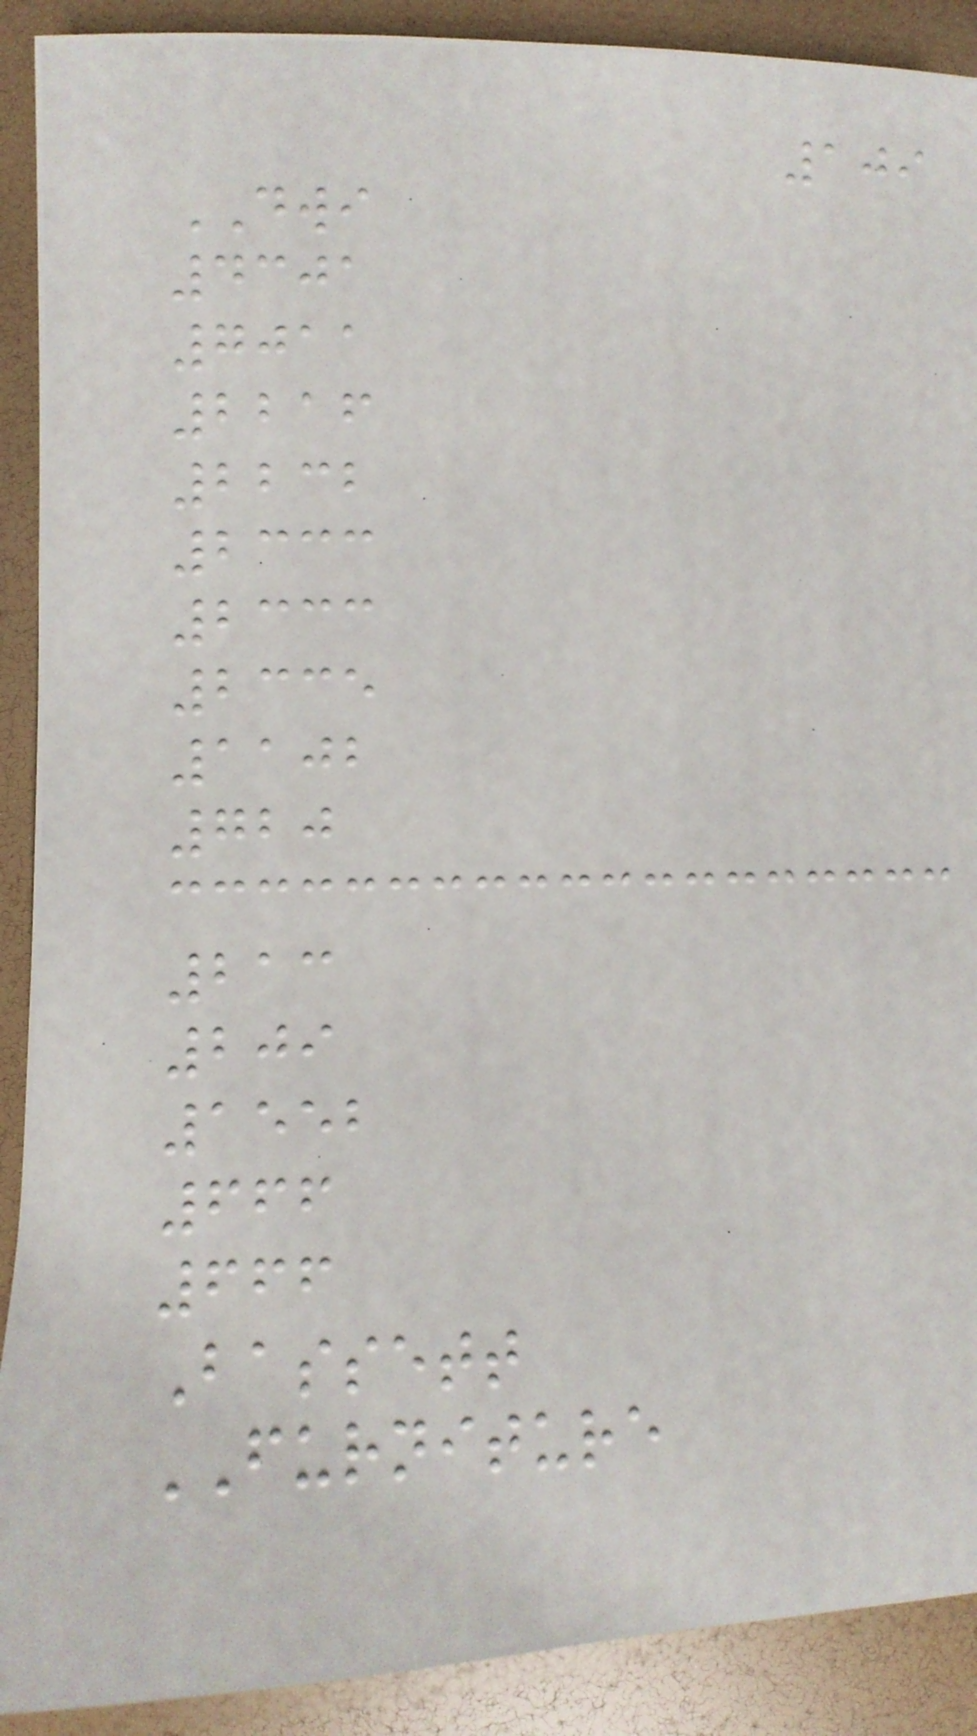109
DWI
4301
7011
2216
2232
2333
2333
2335
1102
720
213
209
1552
666
666
Bassett
FURNITURE
